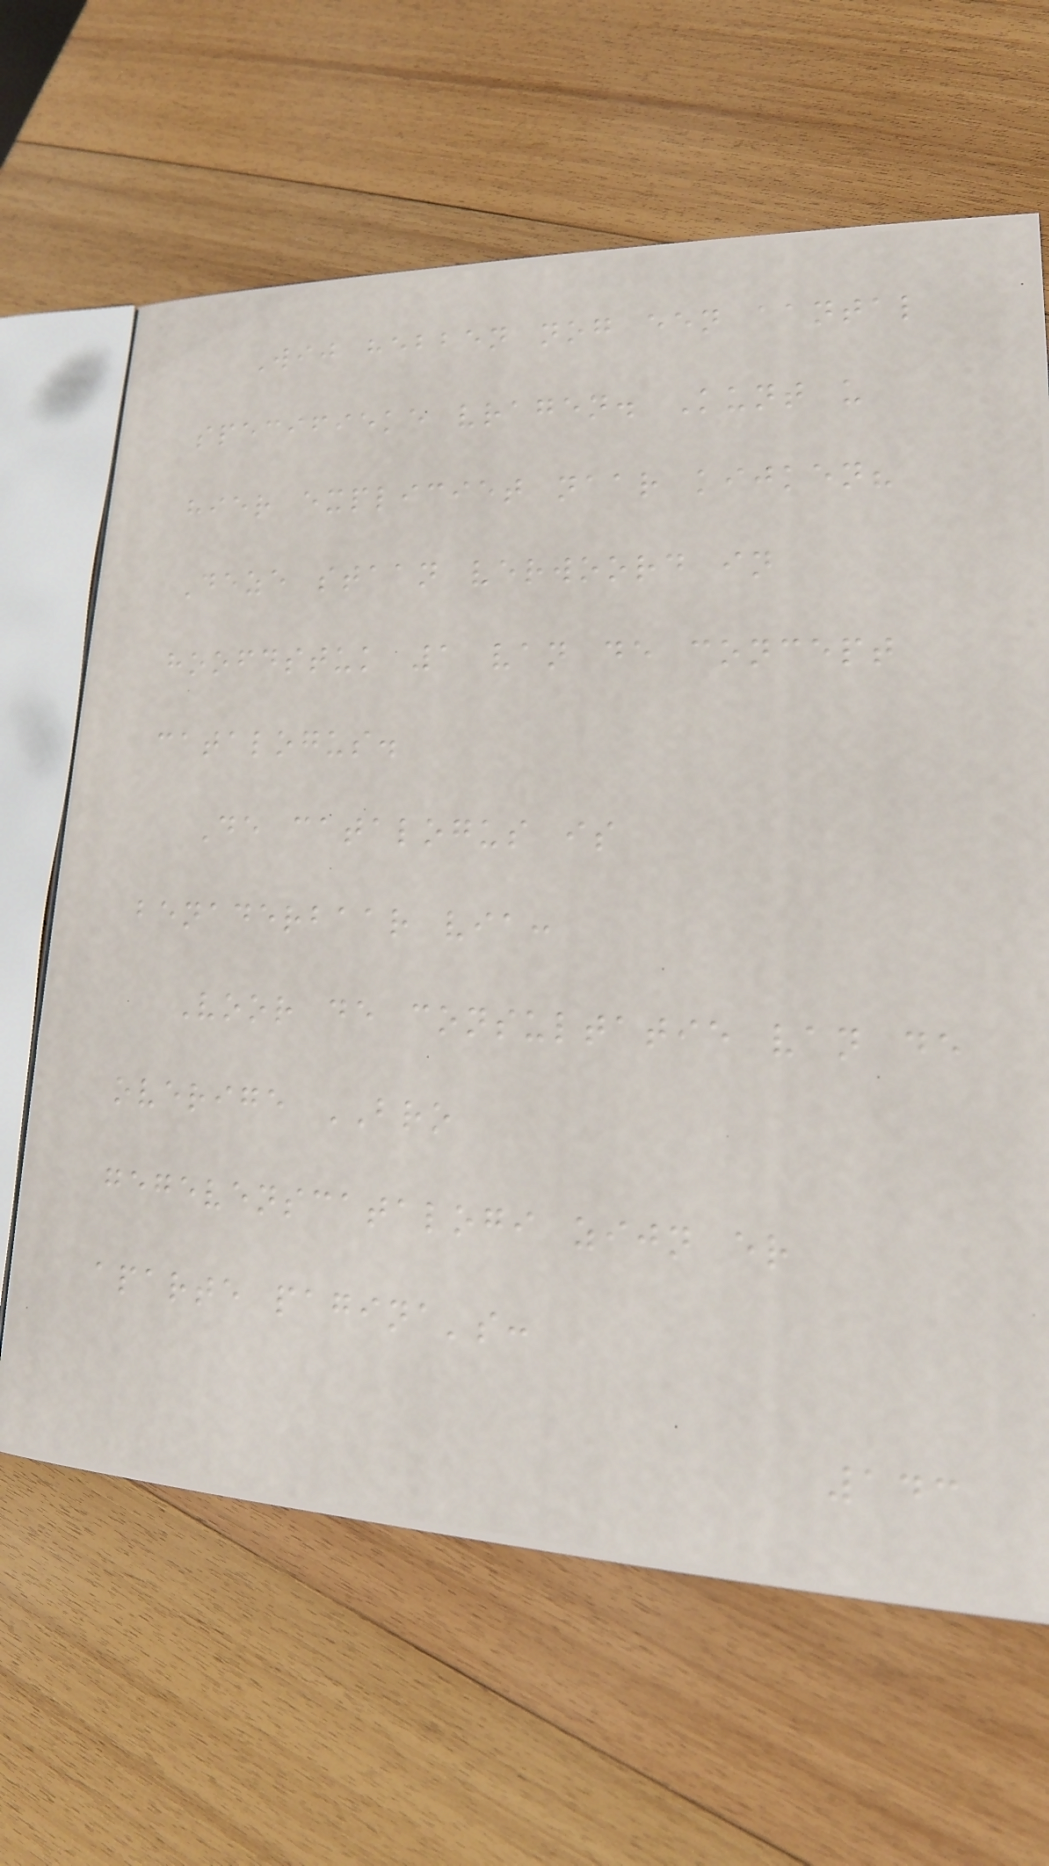Wij hebben nog een aantal
specifieke vragen. Kunt u
hier expliciet naar kijken?
Deze staan verwoord in
hoofdstuk 1 van de concept
catalogus.
De catalogus is
benaderbaar via:
Voor de consultatie van de
overige BRO
gegevenscatalogi zijn er
aparte pagina's:
143
